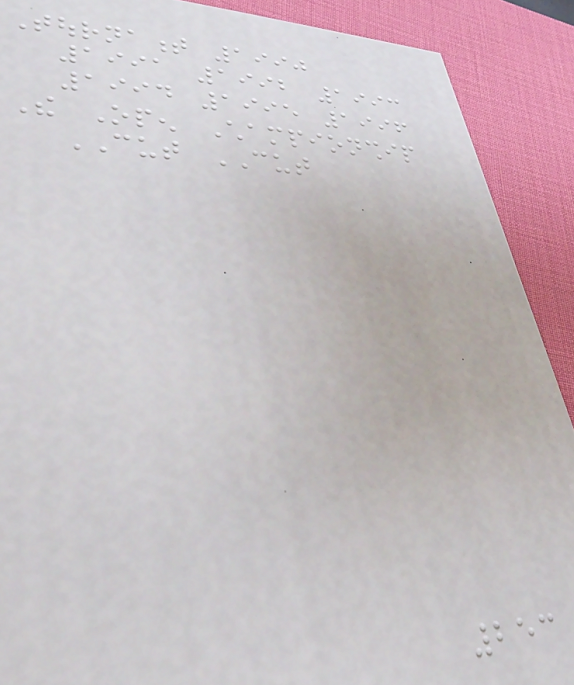Tournament 1990
1991 1992 1993
1994 1995 1996
The Open Championship
CUT CUT
253
